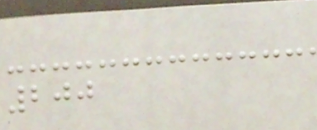200
